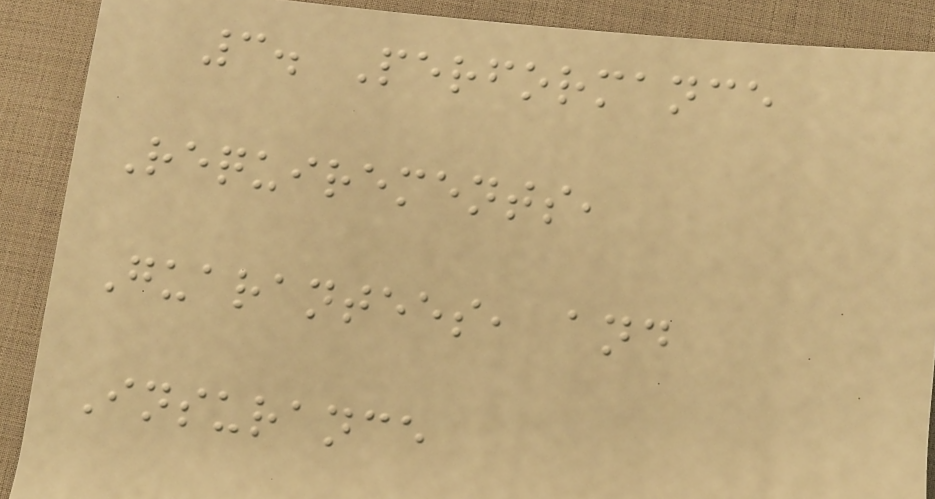3. Performance
Requirements,
Guarantees, and
Insurance
